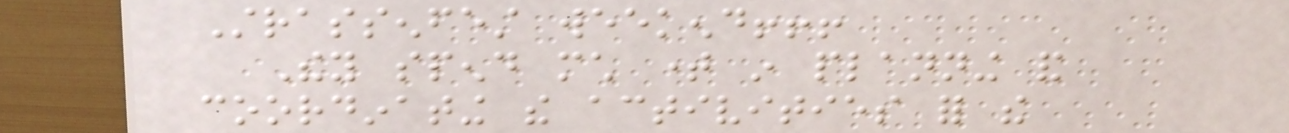Strassenfest weekend!!!
They spend much time in planning and
coordinating the activities for the
